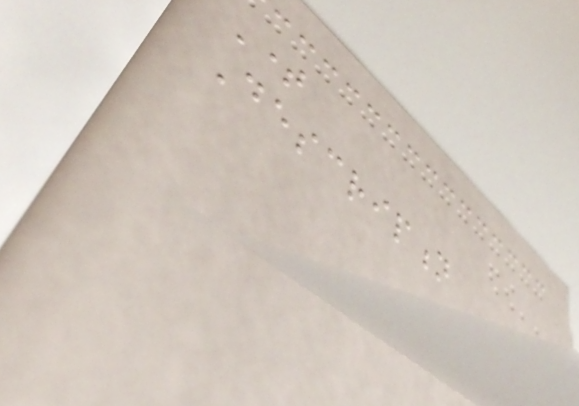Time
Description
